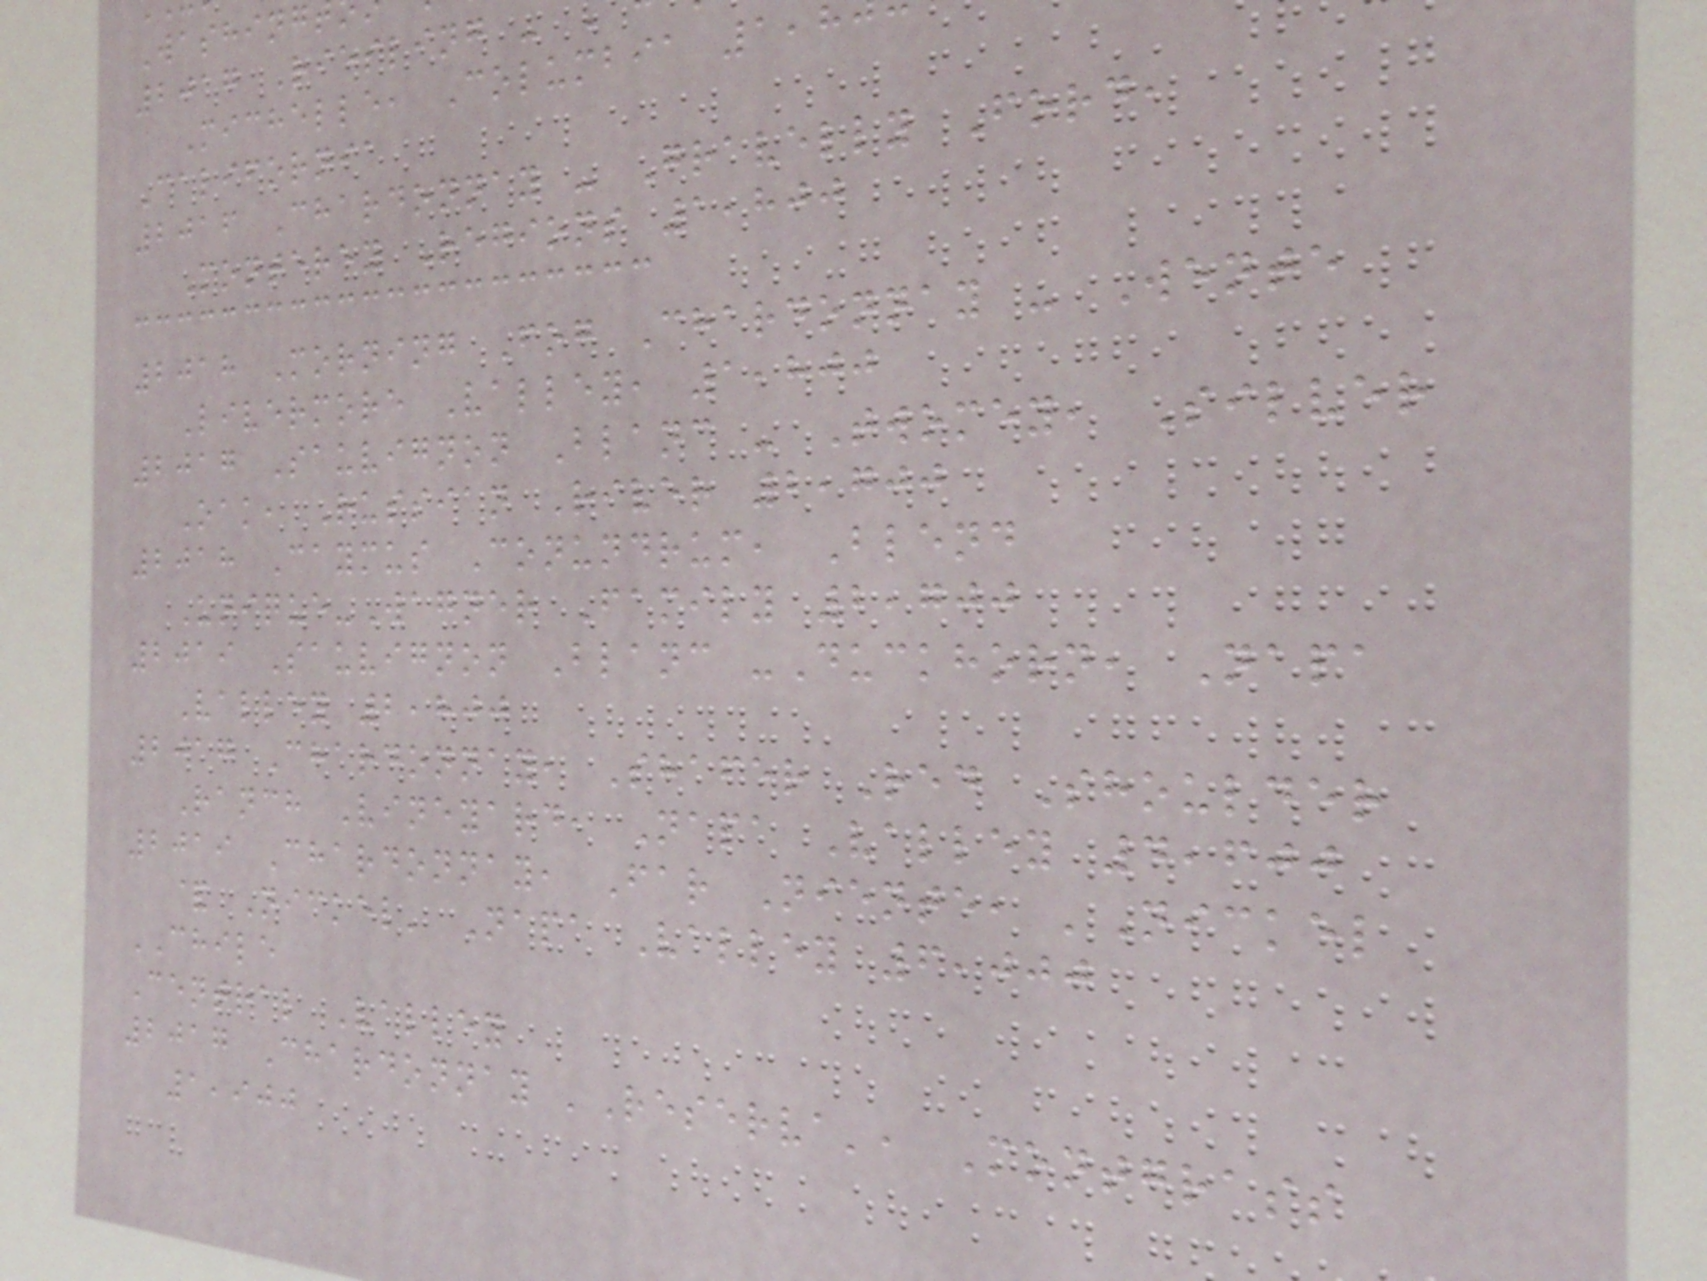Washing
2017 Riesling -
Michelle, Columbia 1,8
California
2016 Chardonnay - Gravelly Ford,
Monterey Regions 1,800
2018 Morning Fog Chardonnay - Wente
Livermore Valley, 1,800
2017 Sauvignon Blanc - Twomey, Silver
Oak, Russian River 2,700
2018 Caymus Conundrum, Blend
Unique-Wagner Family 2,700
2019 Sauvignon Blanc -Duckhorn, Napa
Valley 2,800
2017 Chardonnay, Shafer Red Shoulder
Ranch Vineyard, Napa Valley 4,600
2019 Chardonnay, Far Niente, 'Nickel
& Nickel' Napa Valley 6,000
CHILE
Central Valley
2017 Chardonnay 'Reserva', Montgrass
1,900
